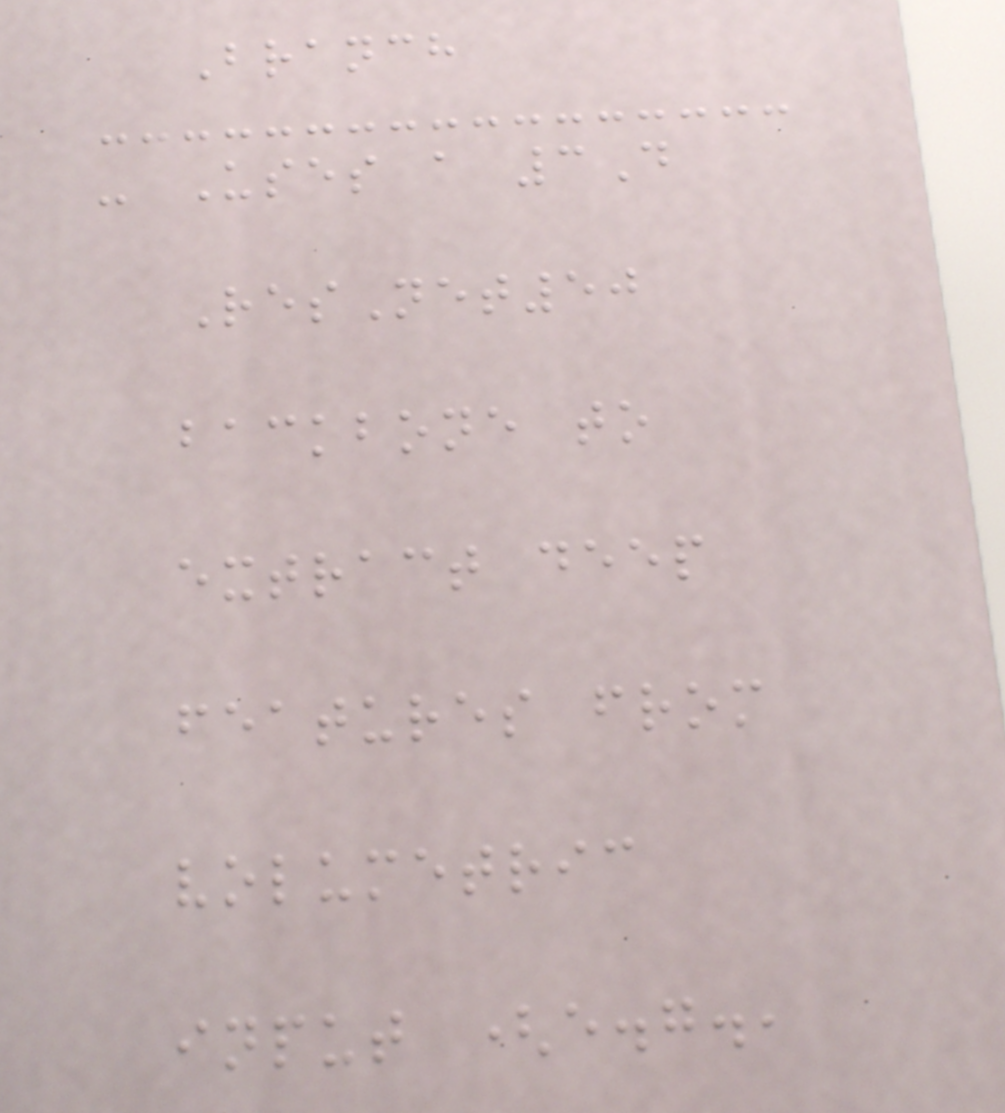Branch
- Uses a 3D
ResNet50
backbone to
extract deep
features from
volumetric
input (e.g.,
